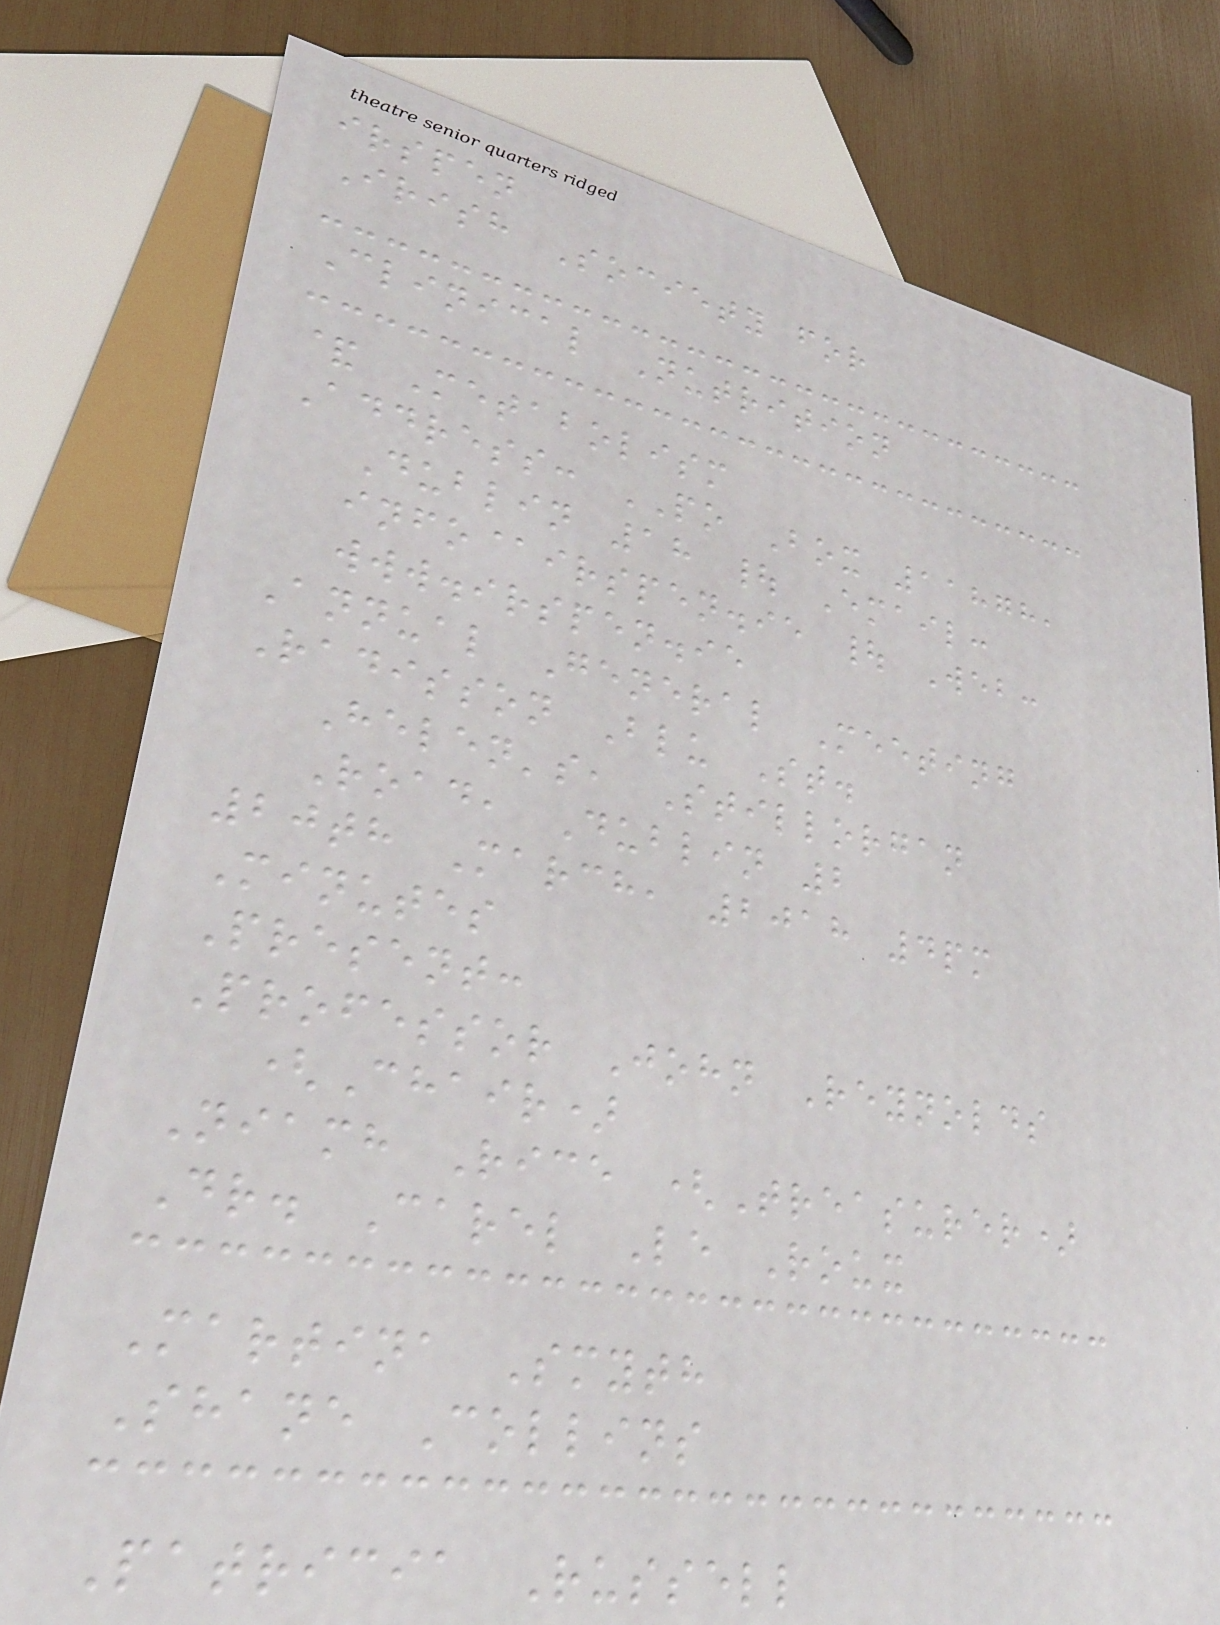irspen
Irish Society for
Clinical Nutrition
& Metabolism
Address: PO Box 11878,
Dublin 18 | Email:
info@irspen.ie | Web:
www.irspen.ie
Annual General Meeting
Radisson Blu St.
Helen's, Stillorgan
Road, Dublin 2
20th March, 2018 4pm
Minutes
Present:
Professor John Reynolds
(Chair)
Niamh Rice (Treasurer)
Dr. Carel Le Roux
Martina Smyth
Shane Collins
Patricia Russell
